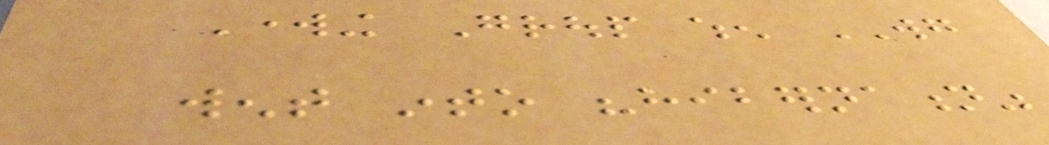Working Group when WG
went into "hibernation"
